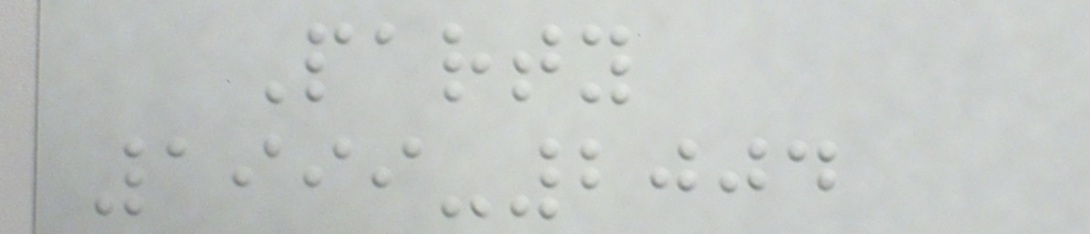Party
1999-2004
